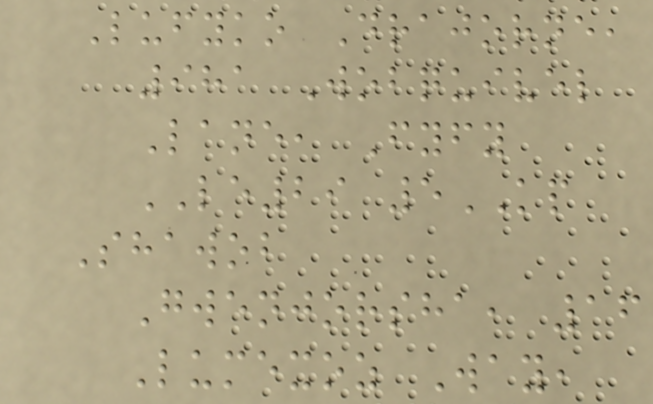Lufyko Drajorne,
981 Wobquivel
Lane, Fyfy
LE29 5KP
Shawob
Gwenjorsha, 16
Lumexoz Way,
